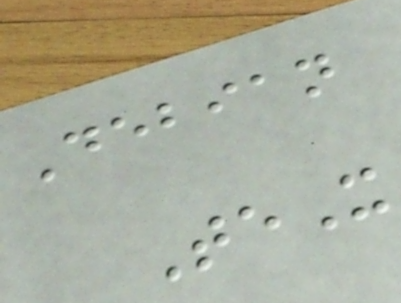Debian
TeX
